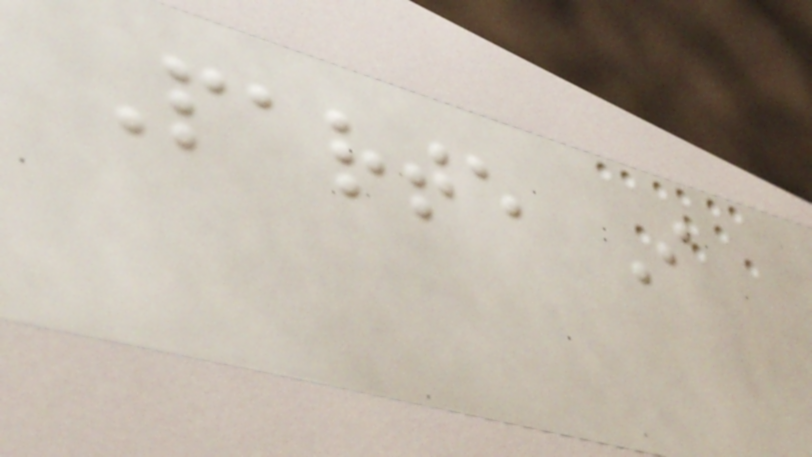Parte I
